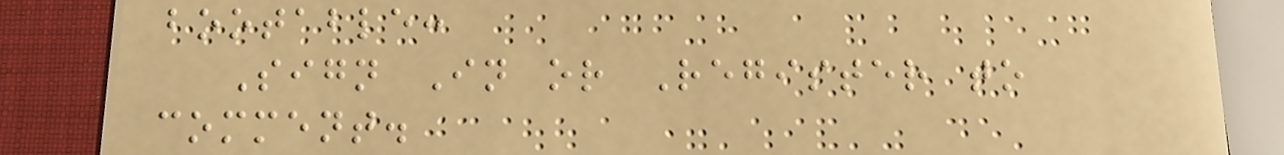bootable:
Sign In or Register to
comment.
